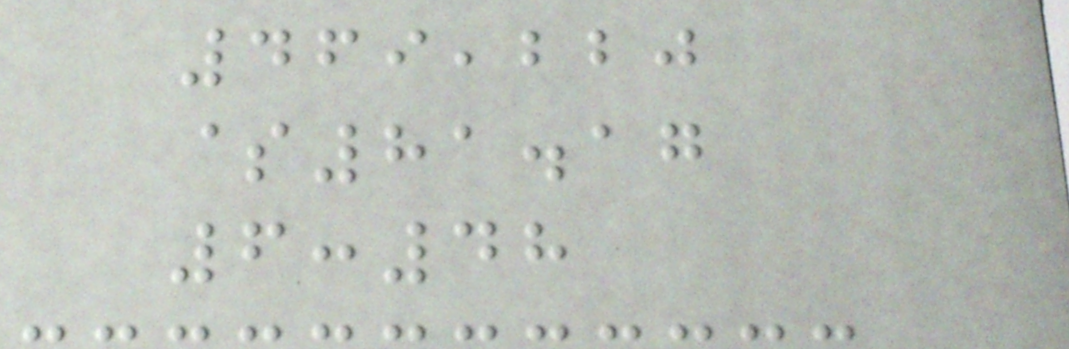469,220
$81.17
6:48
